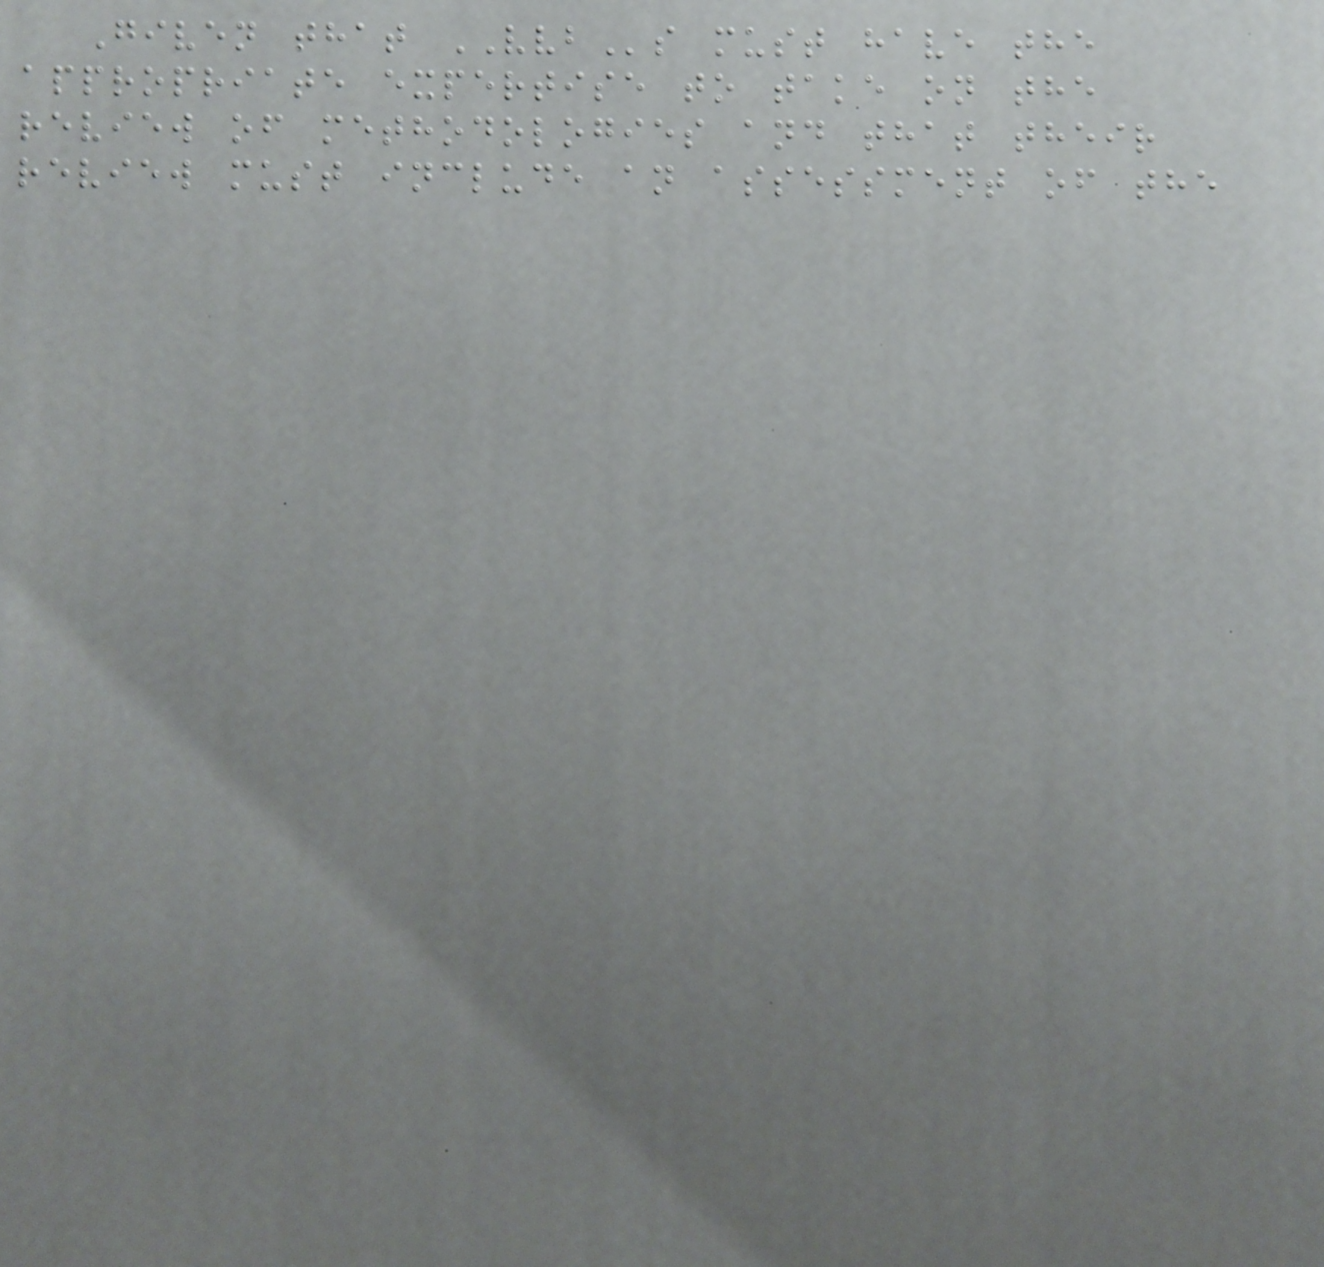Given that VVBs must have the
appropriate expertise to take on the
review of methodologies and that their
review must include an assessment of the
